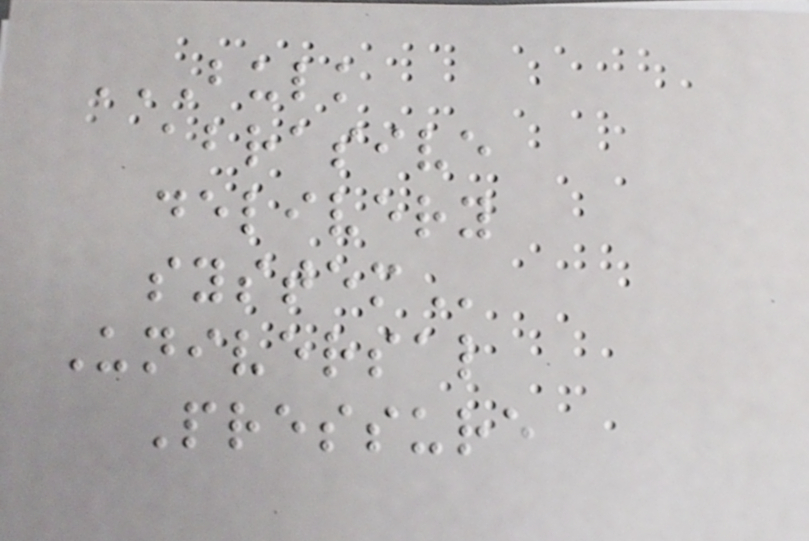BULK
ABRASIVE
DELIVERY
SYSTEM
Universal
Pressure
